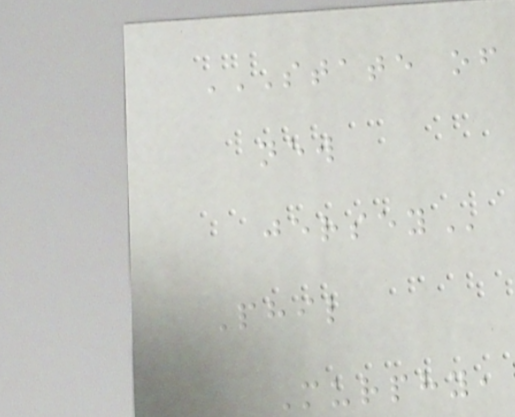STATE OF
NEW
JERSEY
Phil
Murphy,
